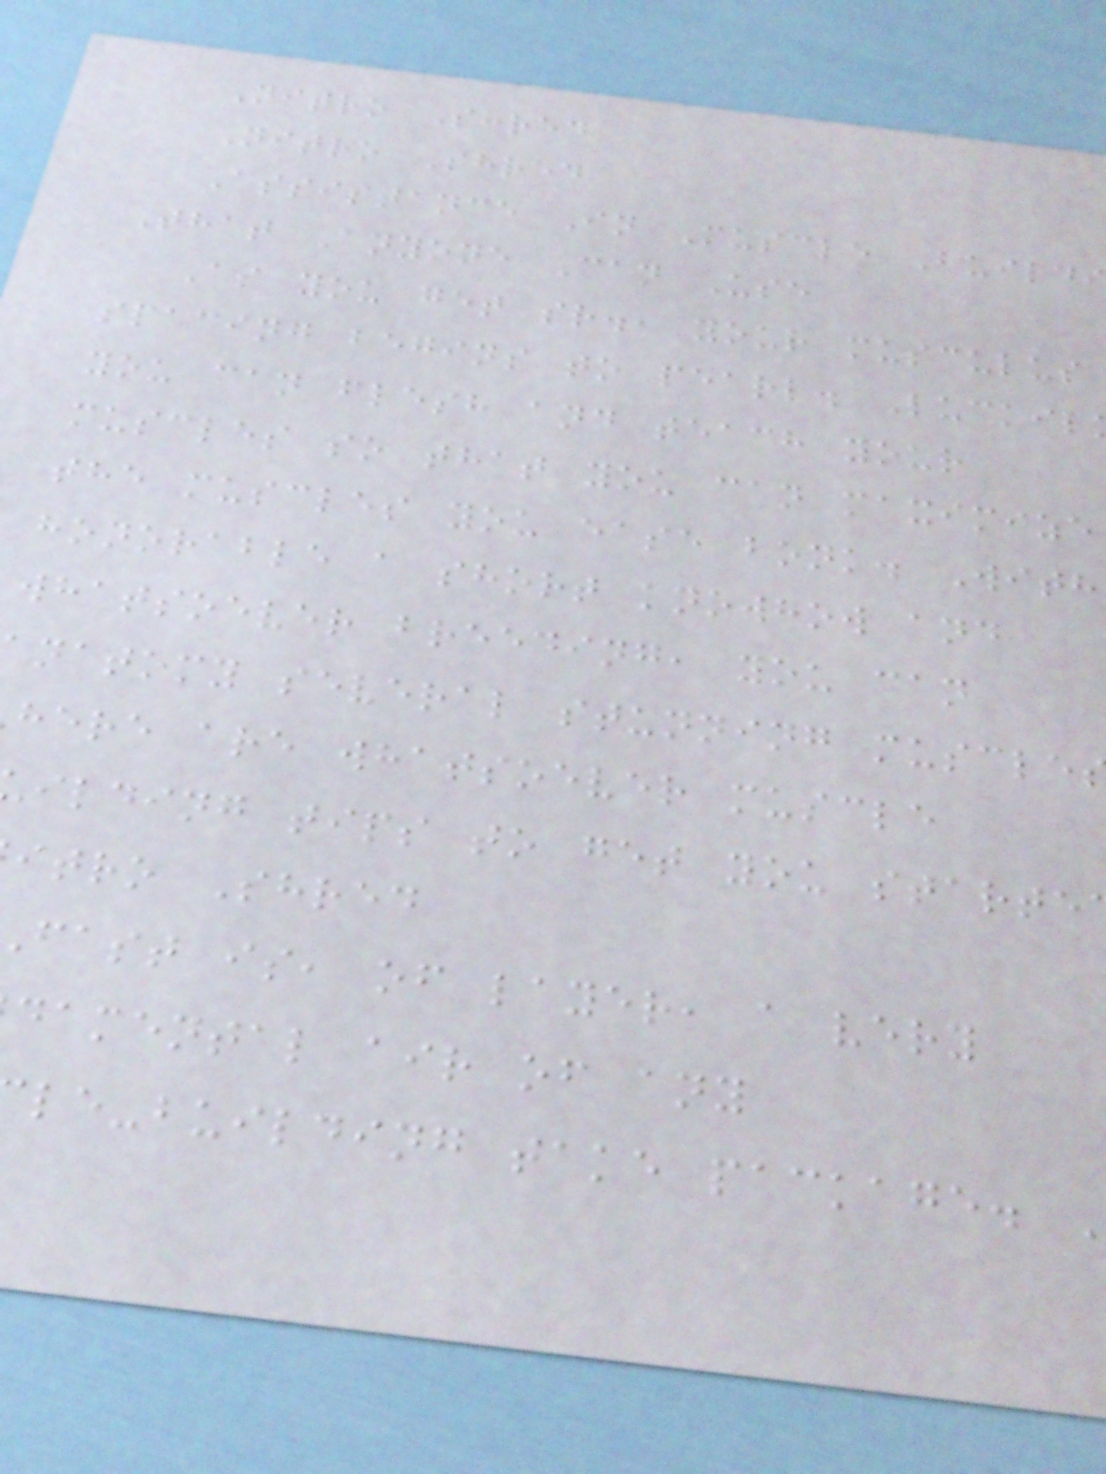Nitro Shred
Nitro Shred
Assistance In Muscle Buildi
That Anyone Can Use
As you get sr., your musculus
spacing begins to pearl. Luckil
you can flesh and teach your
muscles so that you can maximize
the muscles you ease bonk. With
honorable a short knowhow and
whatsoever breeding, you can
natomy several stunning muscle
here are whatsoever muscle
ilding tips to get you starte
itro Shred
fast is, of layer, a very
damental air of any
le-building take package.
